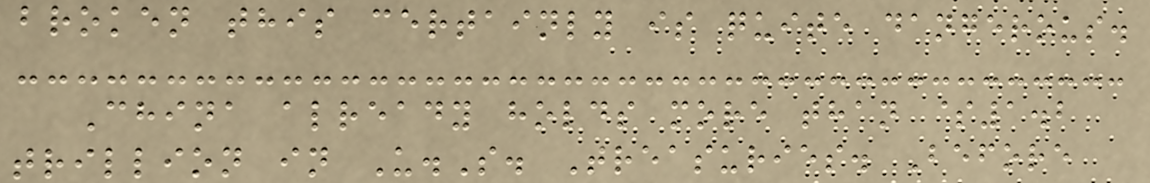broken this certainly is quite dangerous.
China already holds more than $1.2
trillion in U.S. Treasuries. Before
